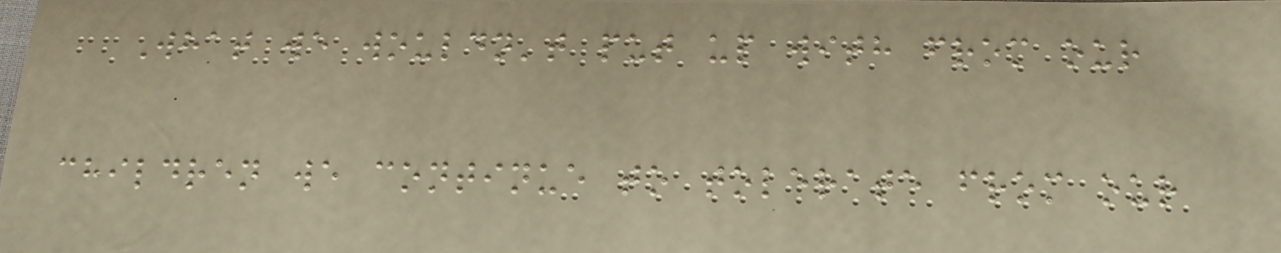What we wouldn't put up with from our
children we continue to tolerate from our
